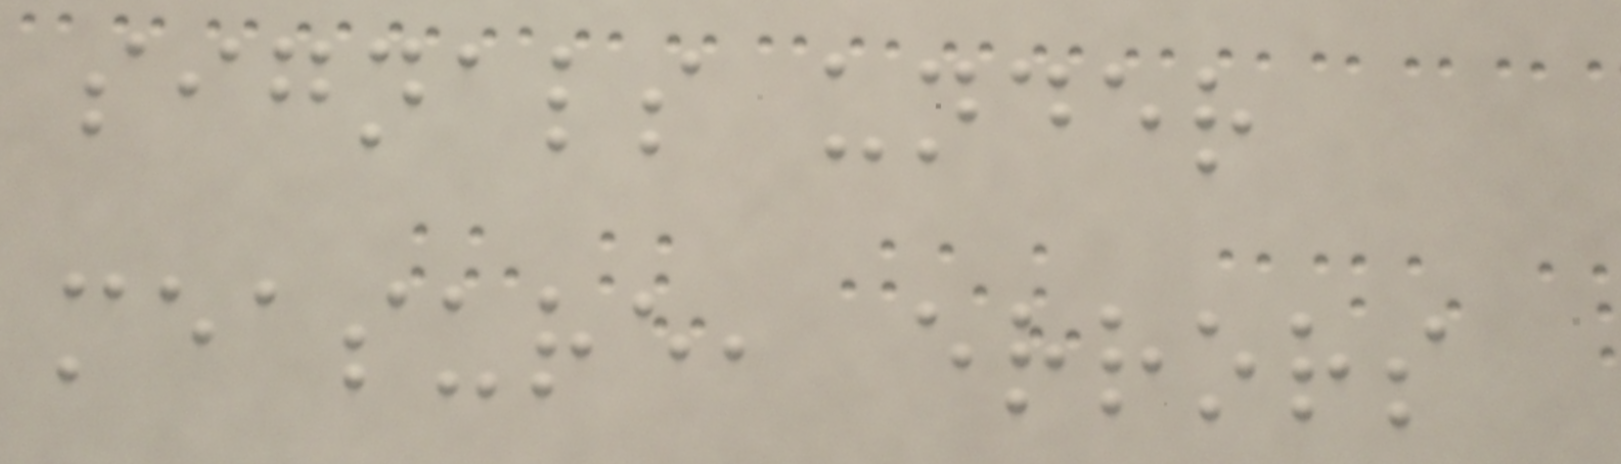signals under
measure, errors
